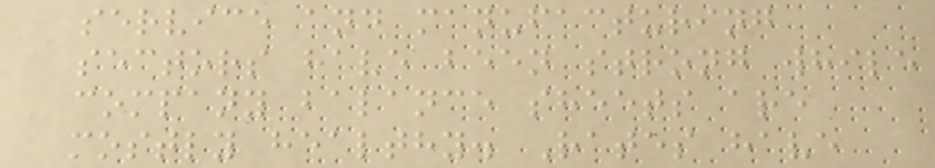service and manufacturing
sectors have been strong while
company balance sheets are
mostly healthy. Rates have
